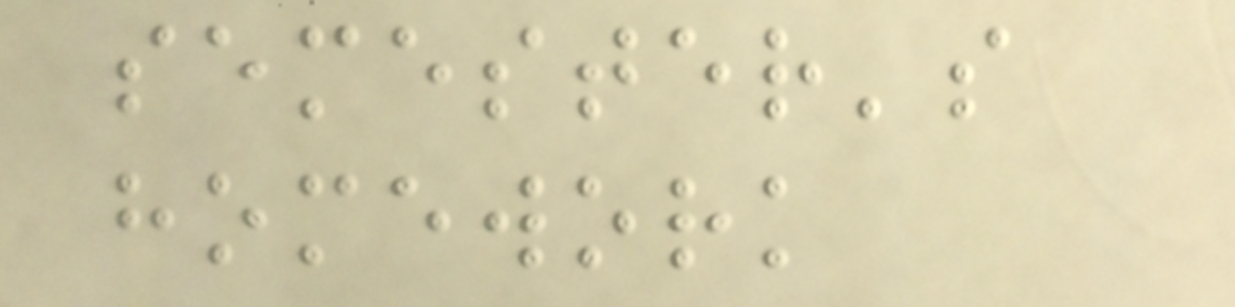semester's
homework
